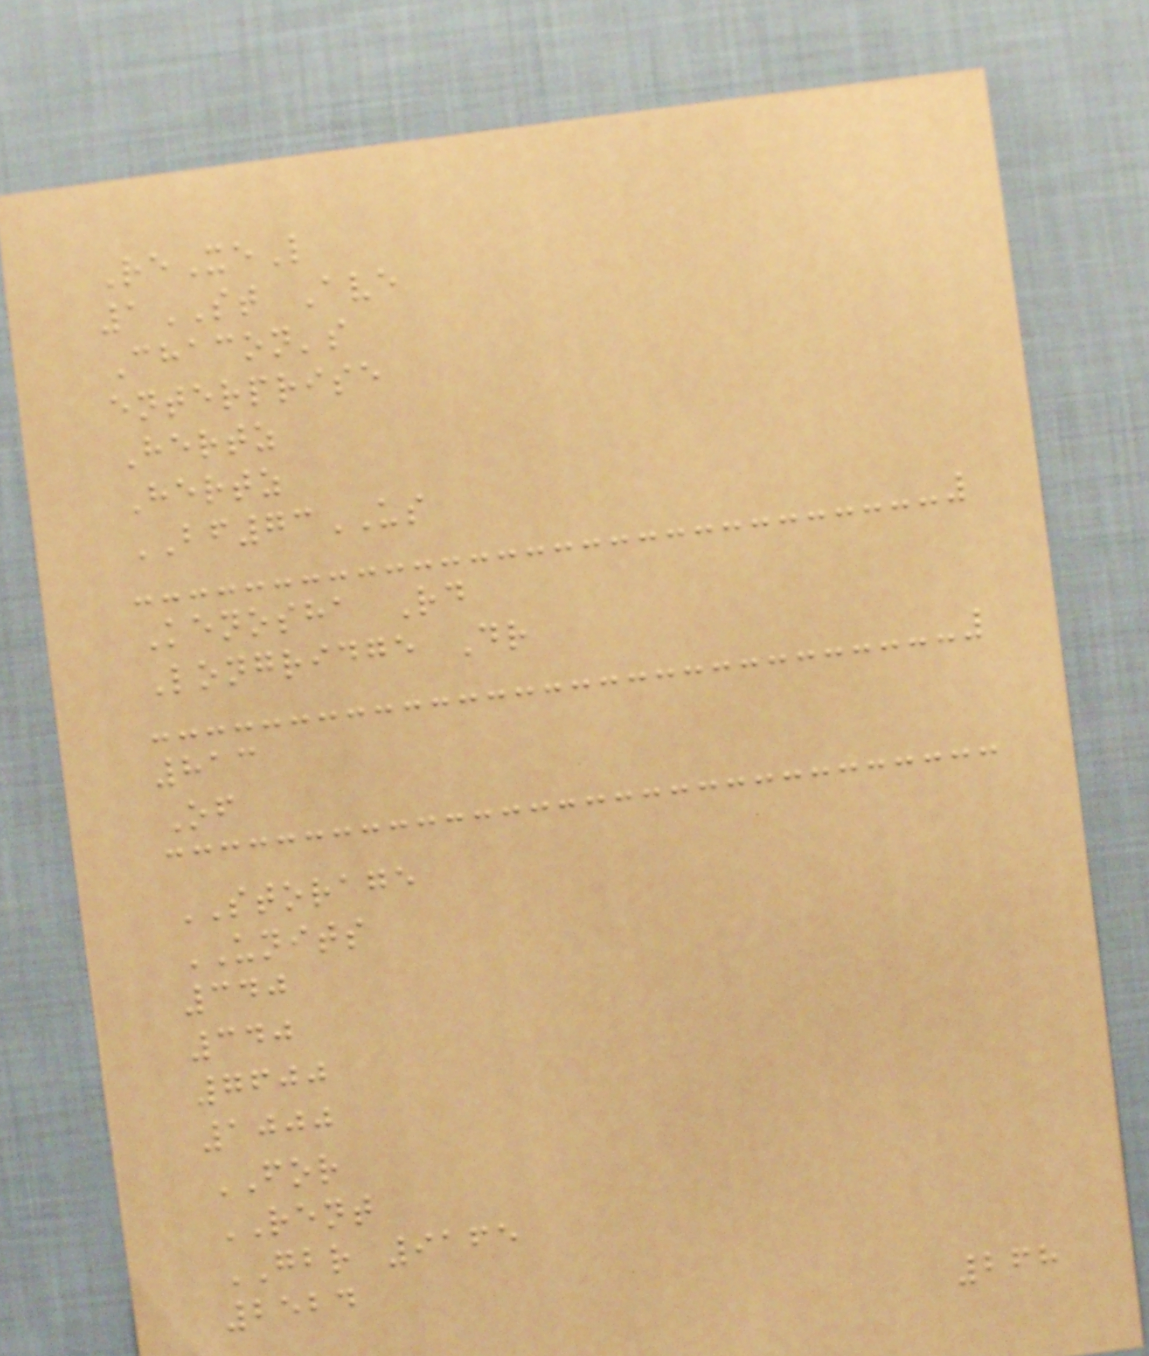ReXeL
1ST Ave
Chacon's
enterprise
Hertz
Hertz
BF73US
Kenosha Rd
Longridge Dr
813
Of
STORAGE
UNITS
340
340
7600
1000
FOR
RENT
GBR 9165
2524
268
